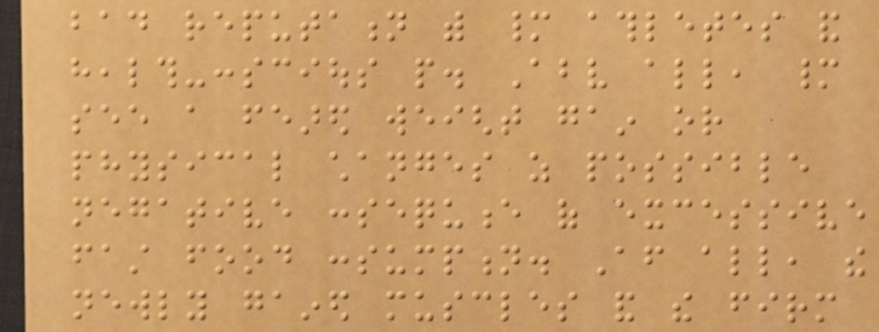bad reputation with many athletes and
health-conscious people. Above all, many
see a feared weight gain or
physical changes as possible
negative consequence of excessive
fast food consumption. After all, the
newly gained muscles and the firm
